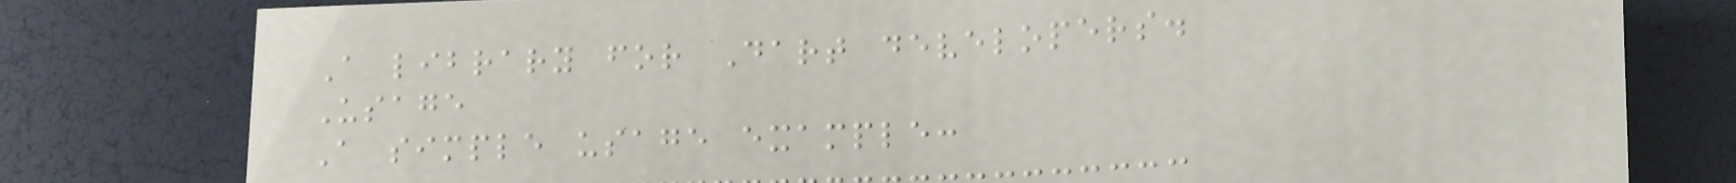A library for Dart developers.
Usage
A simple usage example:
